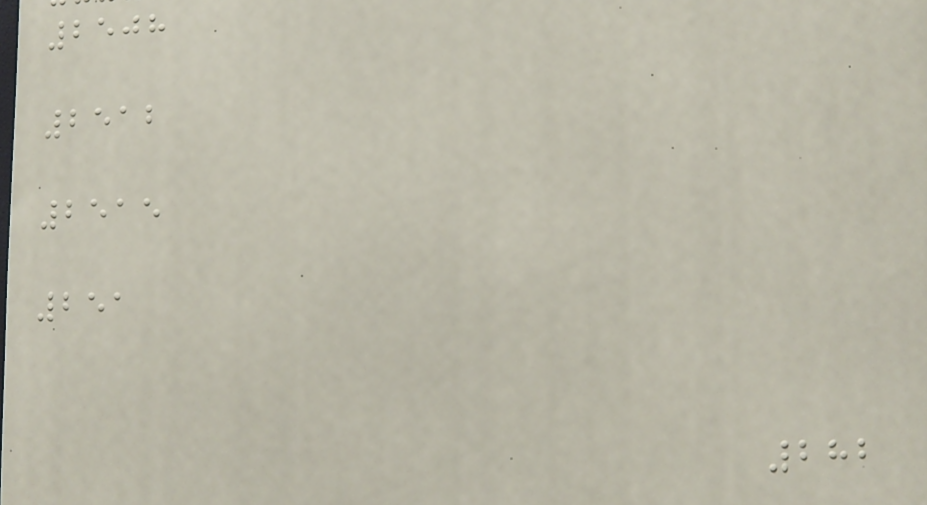2508
2512
2515
251
282
